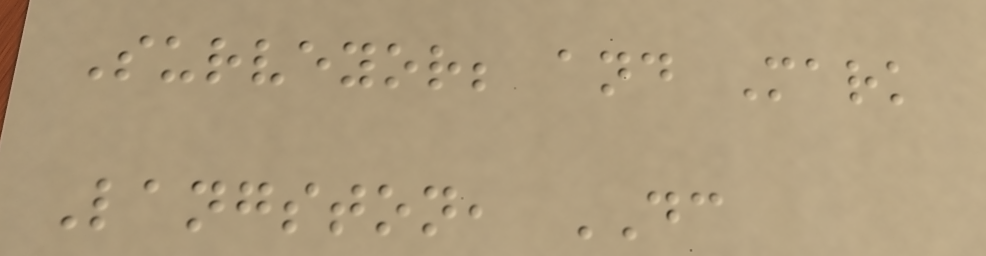Surveyor; and Mark
Langston, DC
